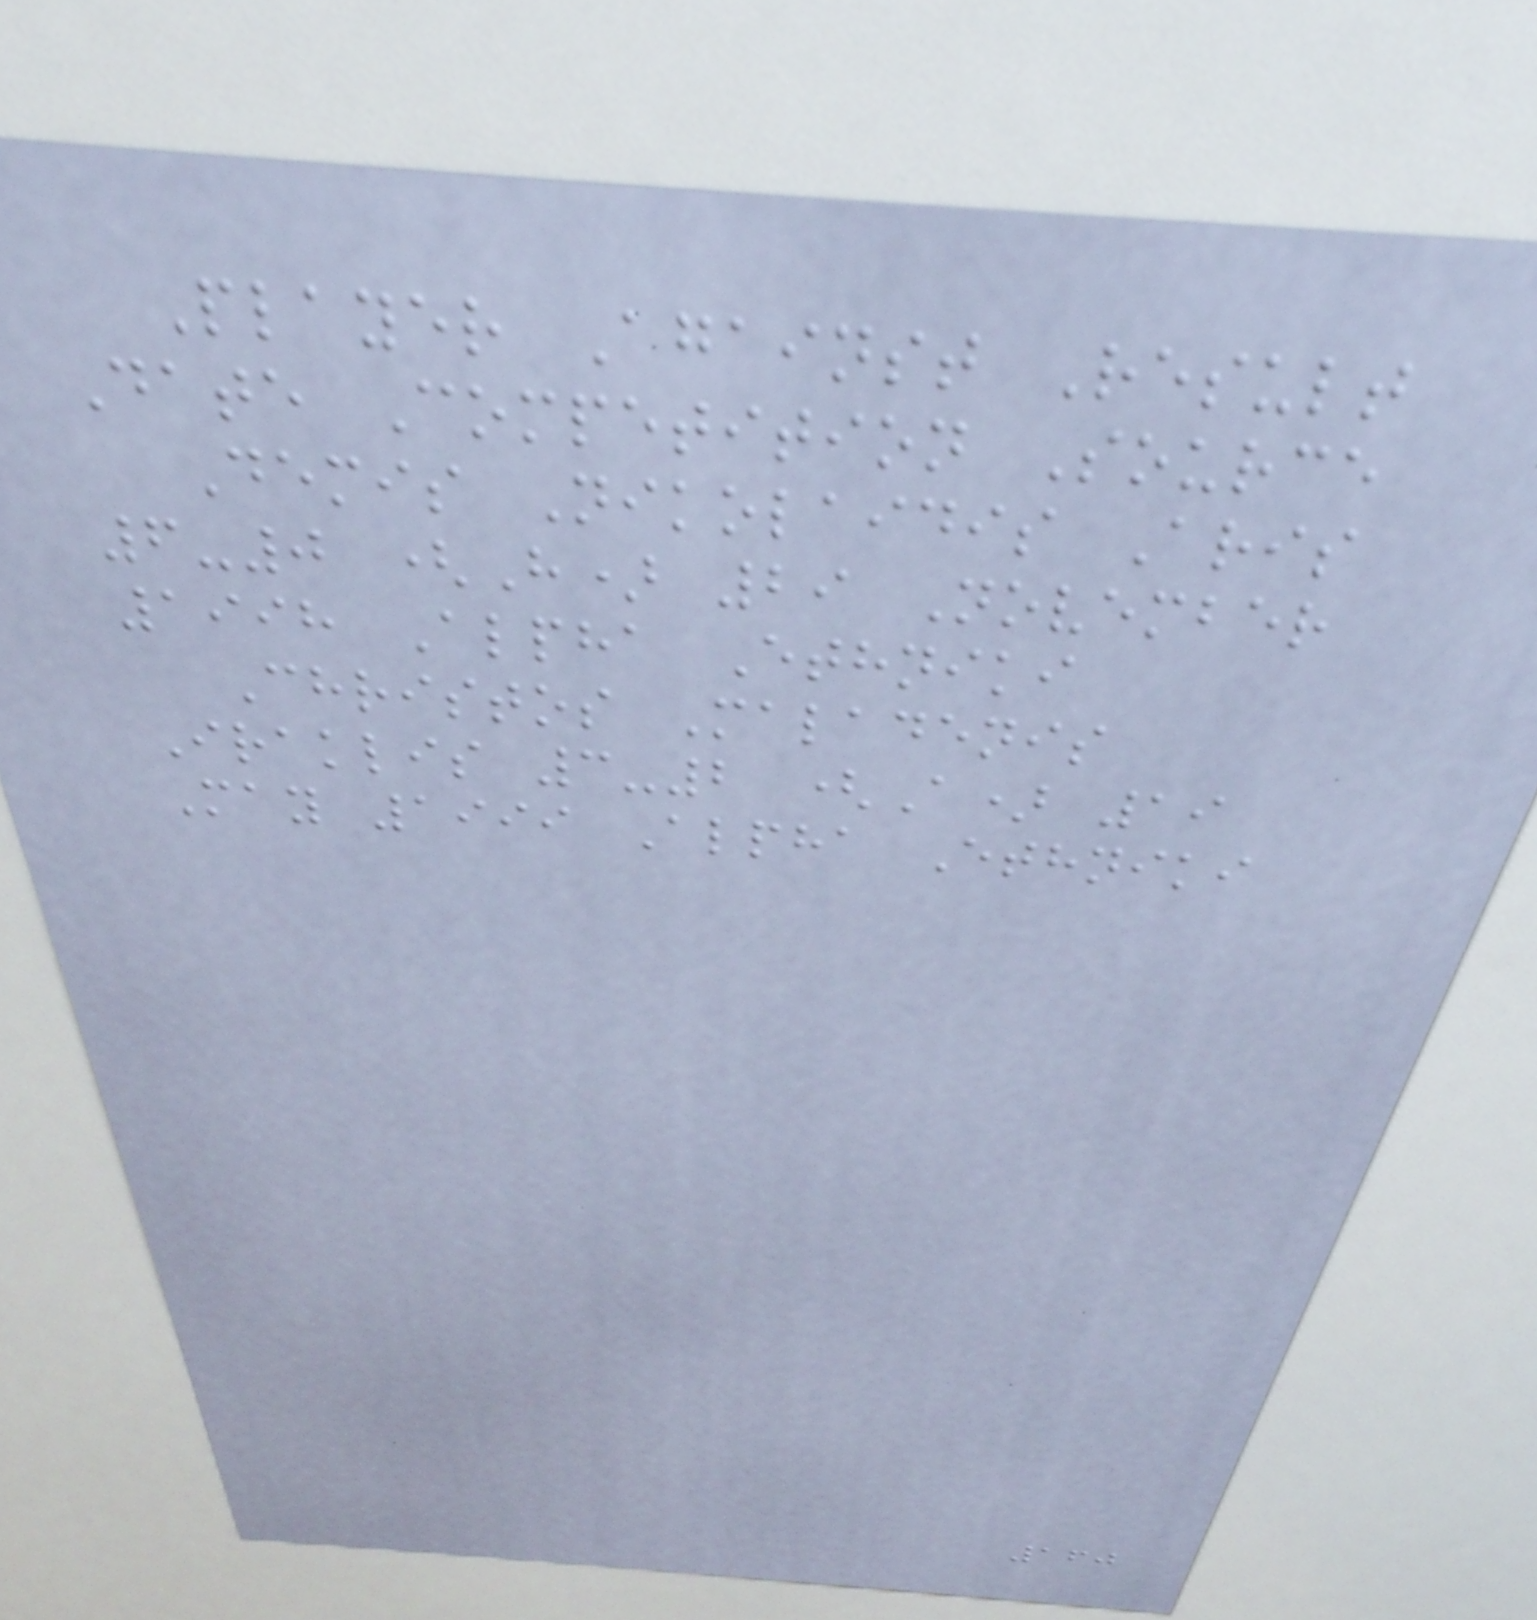Player Against Result
Date Competition Source
Demis Nikolaidis Aris
6-0 (H) 29 November
1998 Alpha Ethniki
Christos Maladenis
Iraklis 3-2 (A) 19
May 1999 Alpha Ethniki
160
